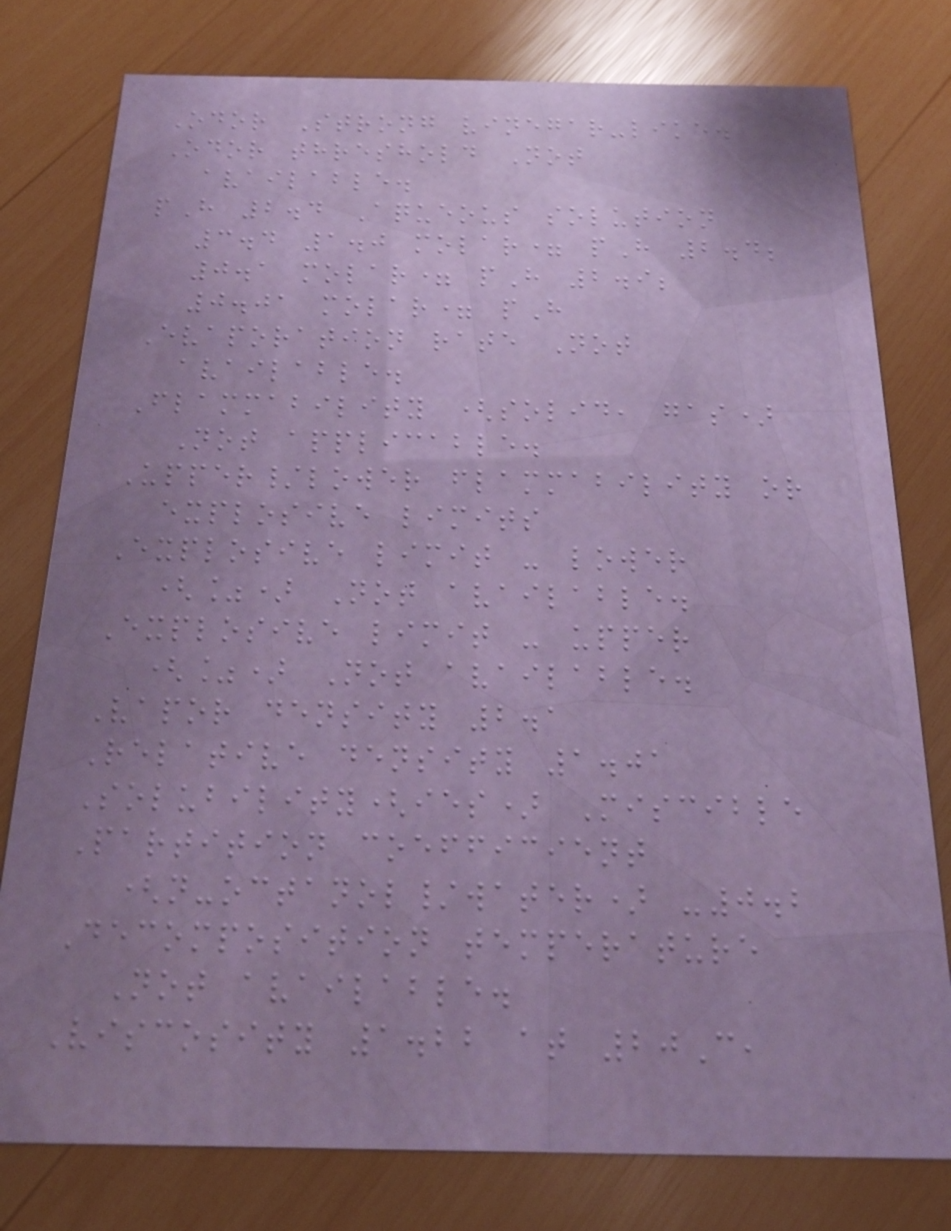Odor Strong vinegar-like.
Odor threshold Not
available.
pH 2.4 Aqueous solution
3.4 1.0 molar= pH 2.4;
0.1 molar= pH 2.9;
0.01 molar= pH
Evaporation rate Not
available.
Flammability (solid, gas)
Not applicable.
Upper/lower flammability or
explosive limits
Explosive limit - lower
(%) Not available.
Explosive limit - upper
(%) Not available.
Vapor density 2.1
Relative density 1.01
Solubility(ies) Miscible
Partition coefficient
(n-octanol/water) -0.2
Decomposition temperature
Not available.
Viscosity 1.22 at 20C,
